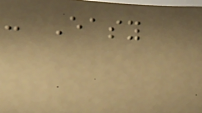- Easy
